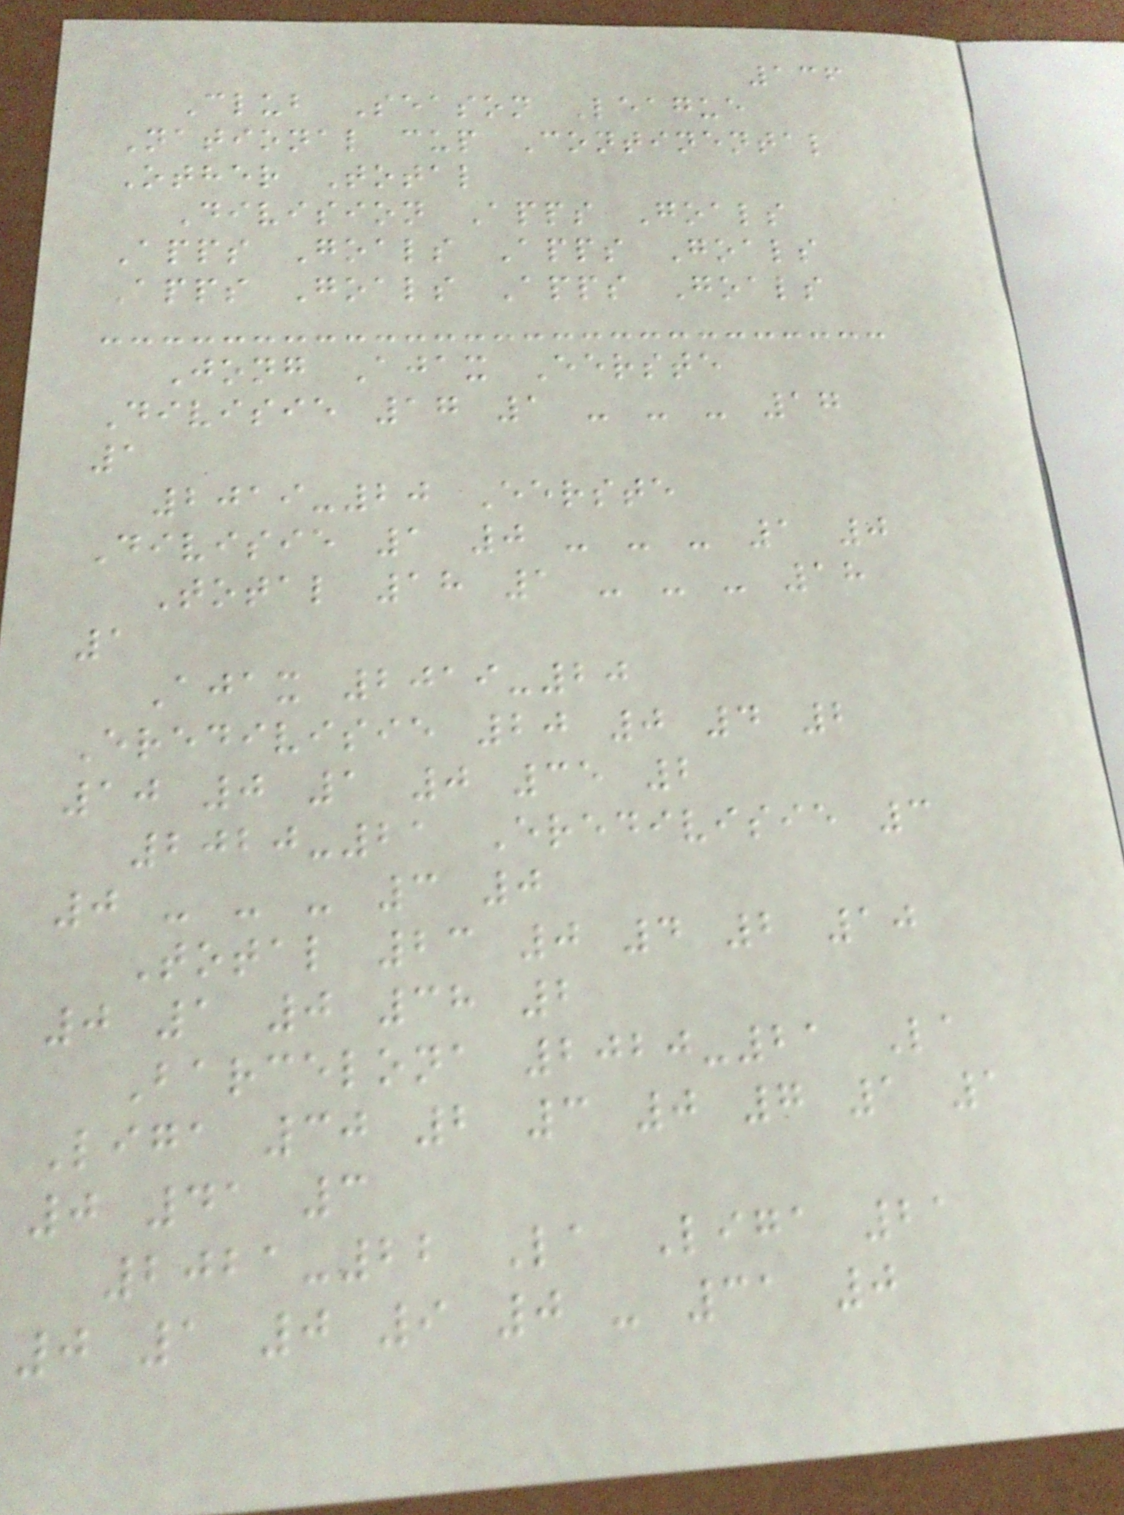136
Club Season League
National cup Continental
Other Total
Division Apps Goals
Apps Goals Apps Goals
Apps Goals Apps Goals
Jong Ajax Eerste
Divisie 17 1 - - - 17
1
2019-20 Eerste
Divisie 1 0 - - - 1 0
Total 18 1 - - - 18
1
Ajax 2019-20
Eredivisie 20 0 4 2
10 0 1 0 35 2
2020-21 Eredivisie 3
0 - - - 3 0
Total 23 0 4 2 10
0 1 0 38 2
Barcelona 2020-21 La
Liga 30 2 3 0 7 1 1
0 41 3
2021-22 La Liga 21
0 1 0 9 0 - 31 0
